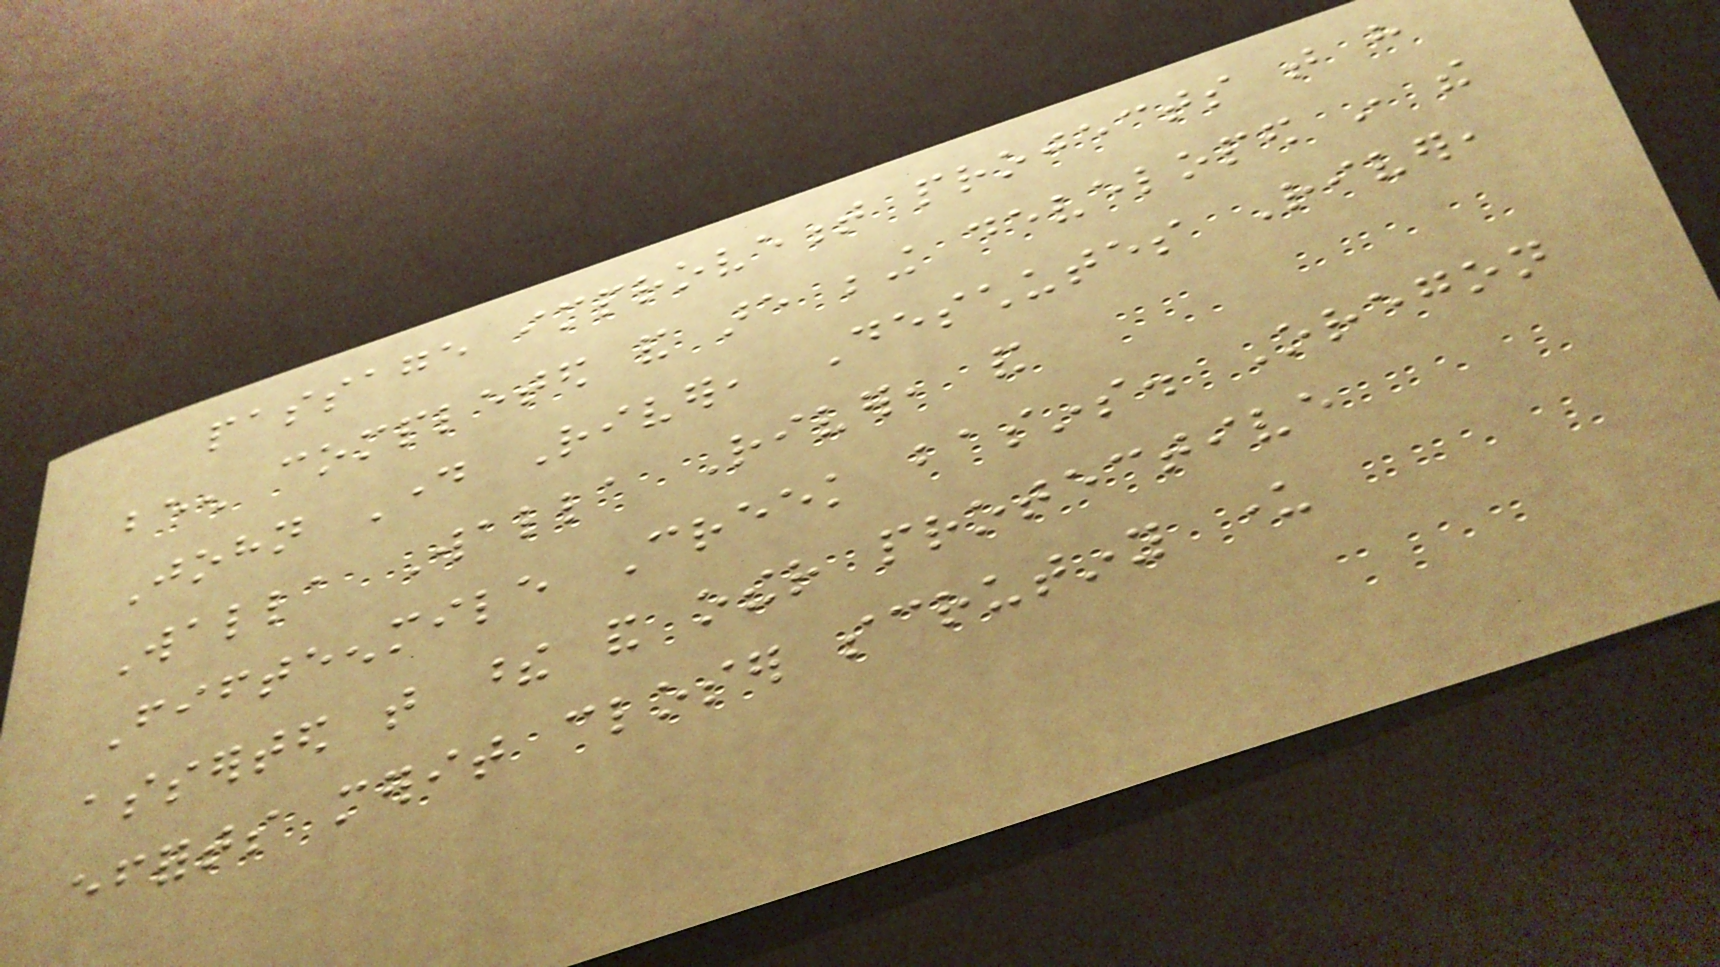passage improvement projects that have
been completed and are being developed in the
John Day River, Deschutes River,
Walla Walla River, and
Fifteenmile Creek basins. Oregon
asserted that these and other protective
efforts merit closer scrutiny under
